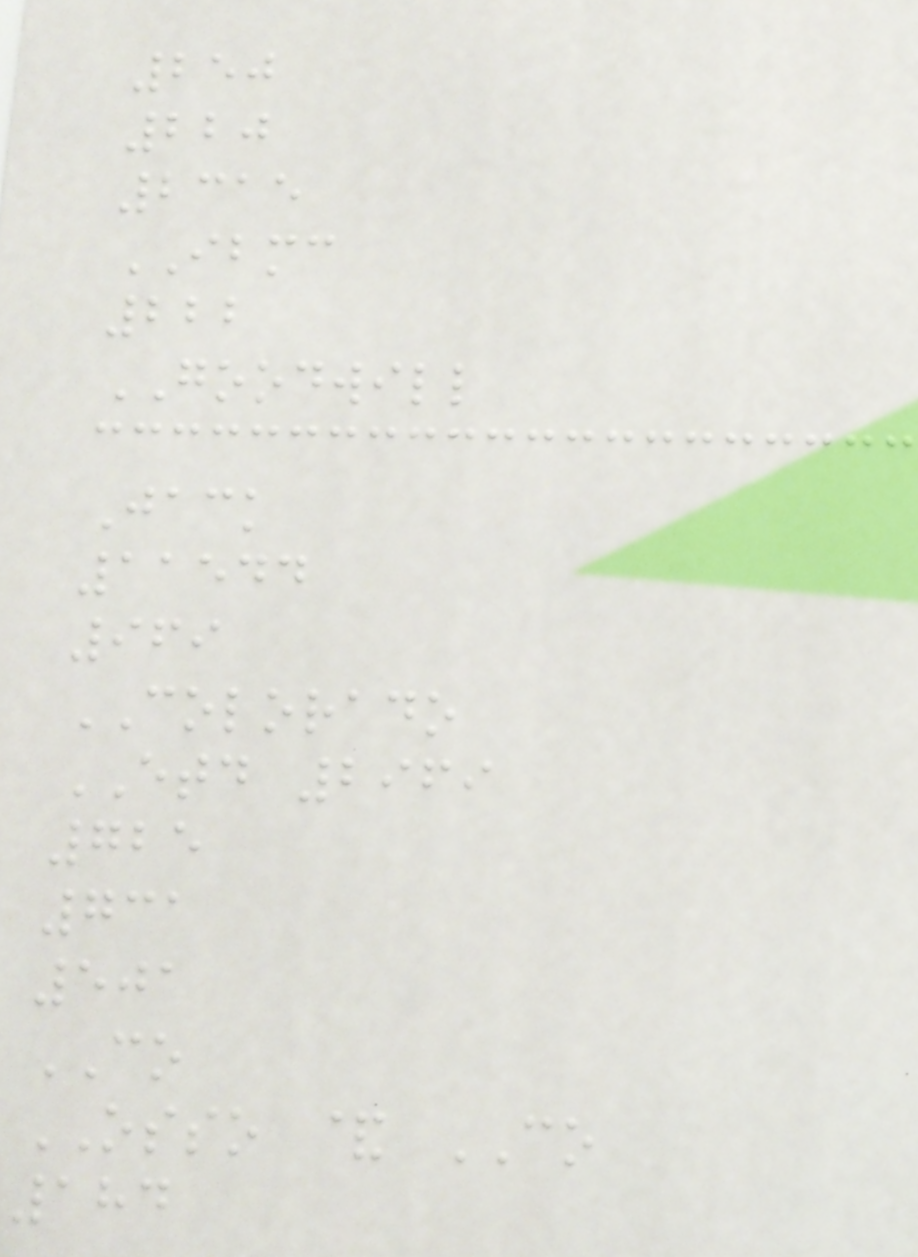250
220
2315
IBMC
222
GOODWILL
Jack
11544
969
COLORADO
ETD 2969
725
731
501
CO
OSSO & CO
184
